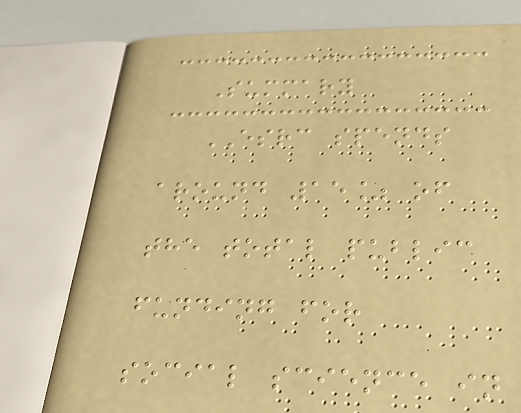Summary
ESRC spends
around 15% of
the total public
funding for
social science in
